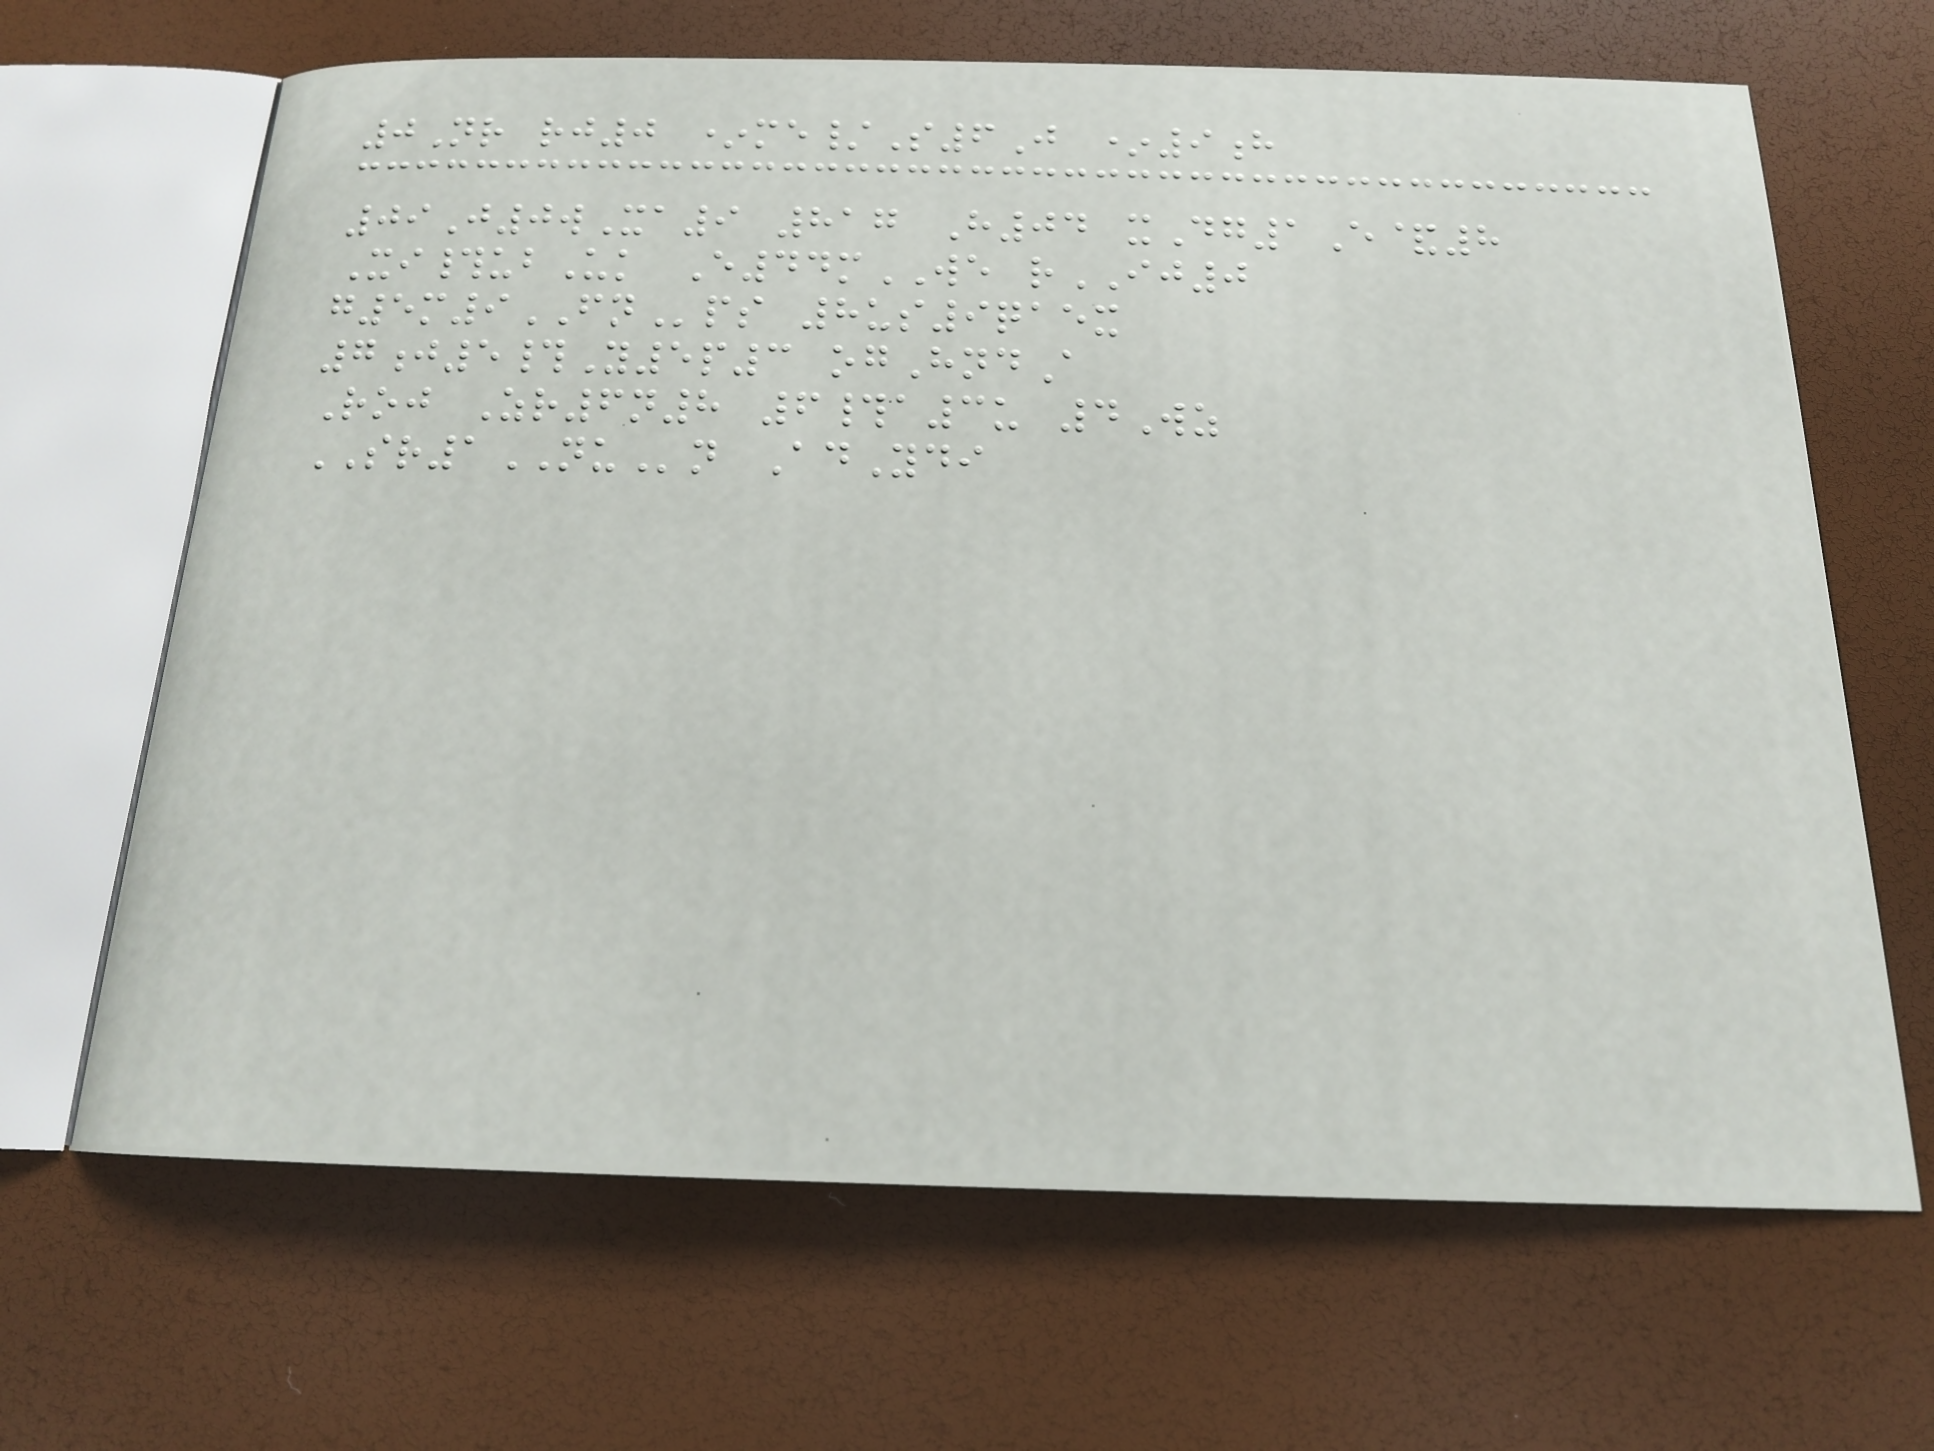0Nr rj0 *me/S6J *9h
09J0wXa9 817 H04 xDg1E&8
Xi#ubUk E44mWE rIJ0
g5m9FNps 8us9qaex
7j5#Y5p3 ogHndA
Roj Zr6n8 6#a3u 4Wz
SR1NUn AdYdi
